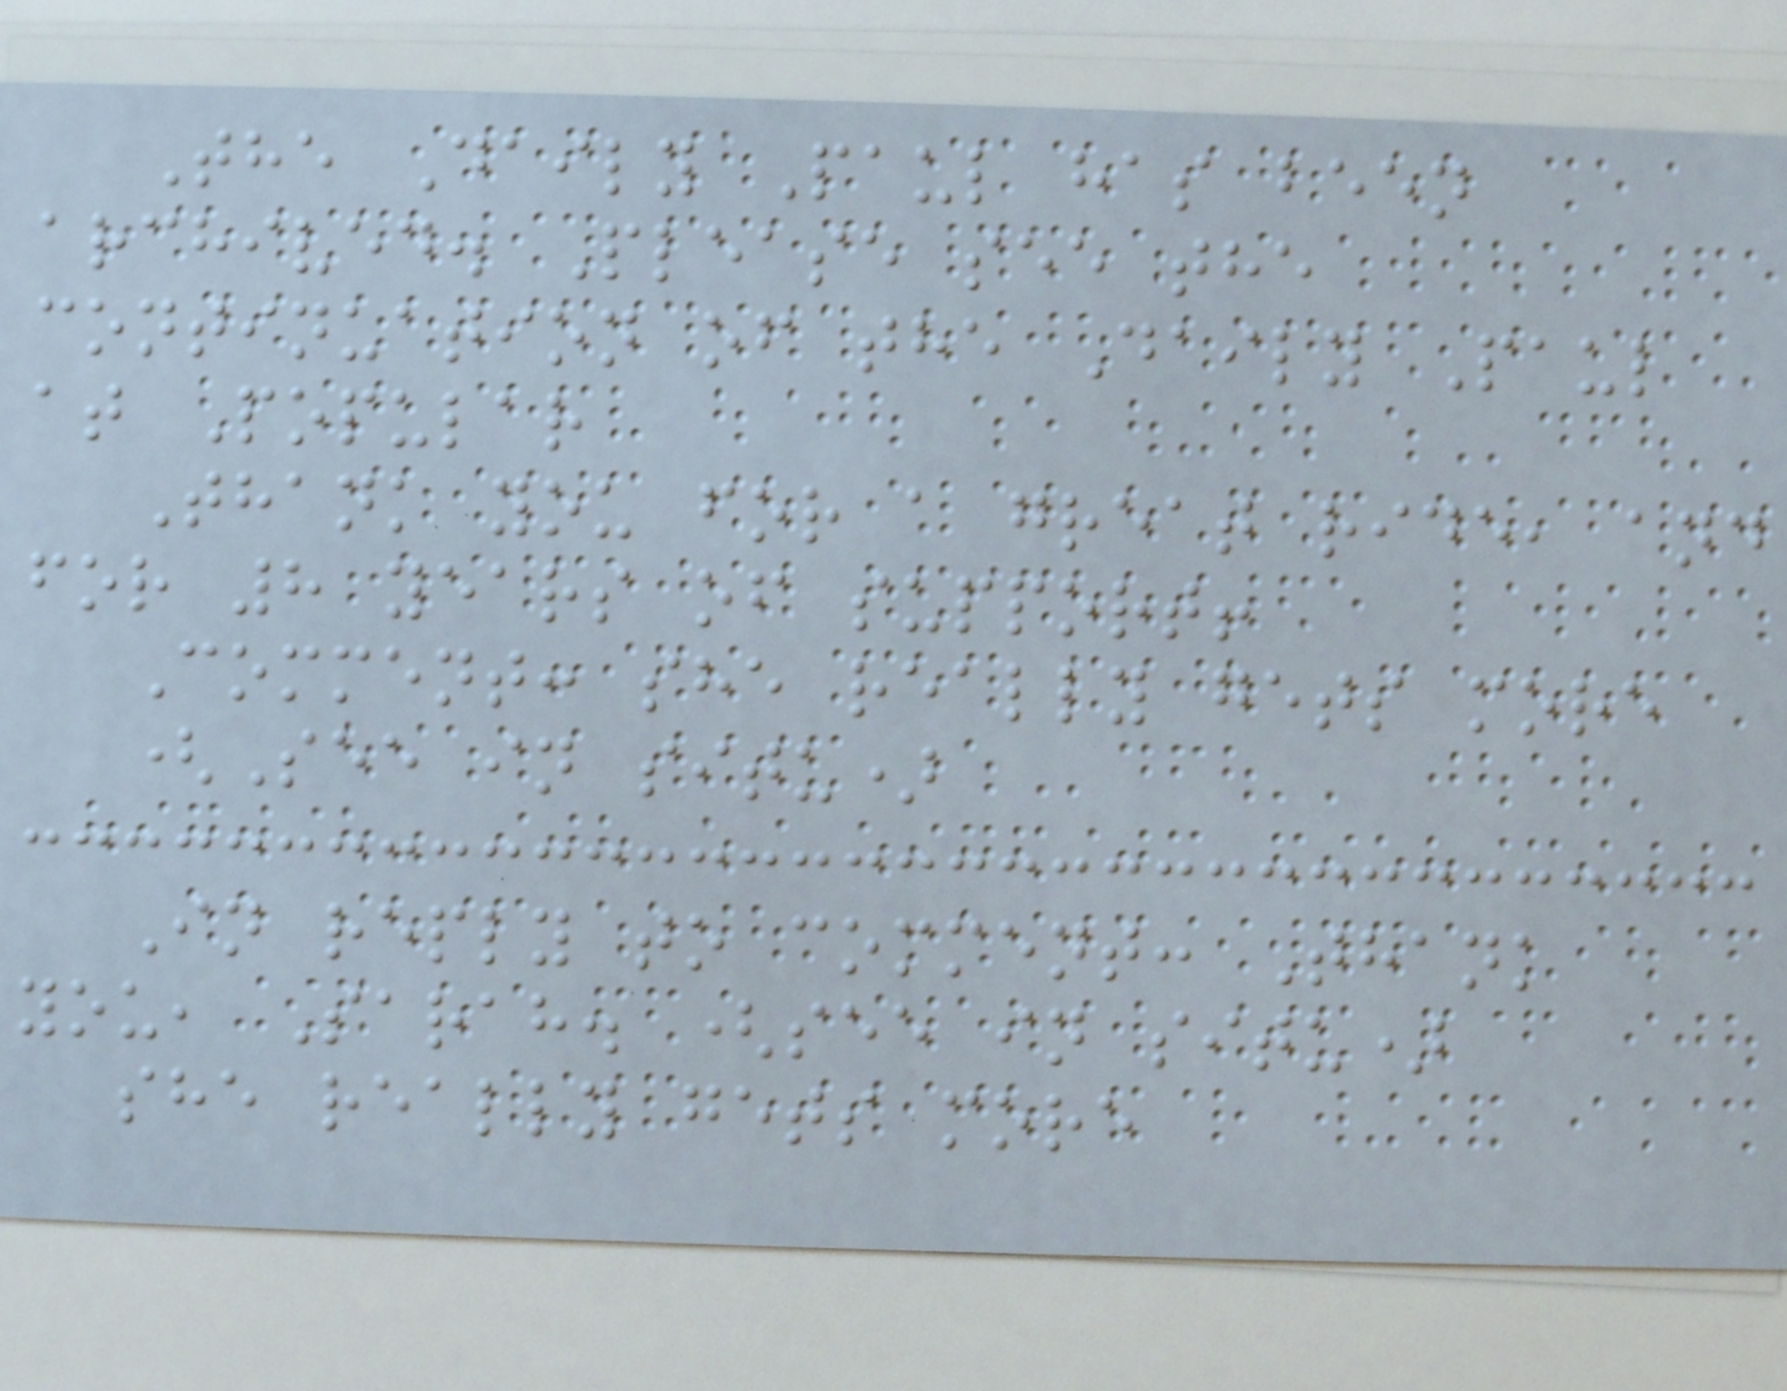The Daily Paul has been
archived. Please see the
continuation of the Daily Paul
at Popular
Thank you for a great ride, and
for 8 years of support!
Comment: she really gets more
(See in situ)
In reply to comment: Thank
you, Sarah. (see in situ)
she really gets more
